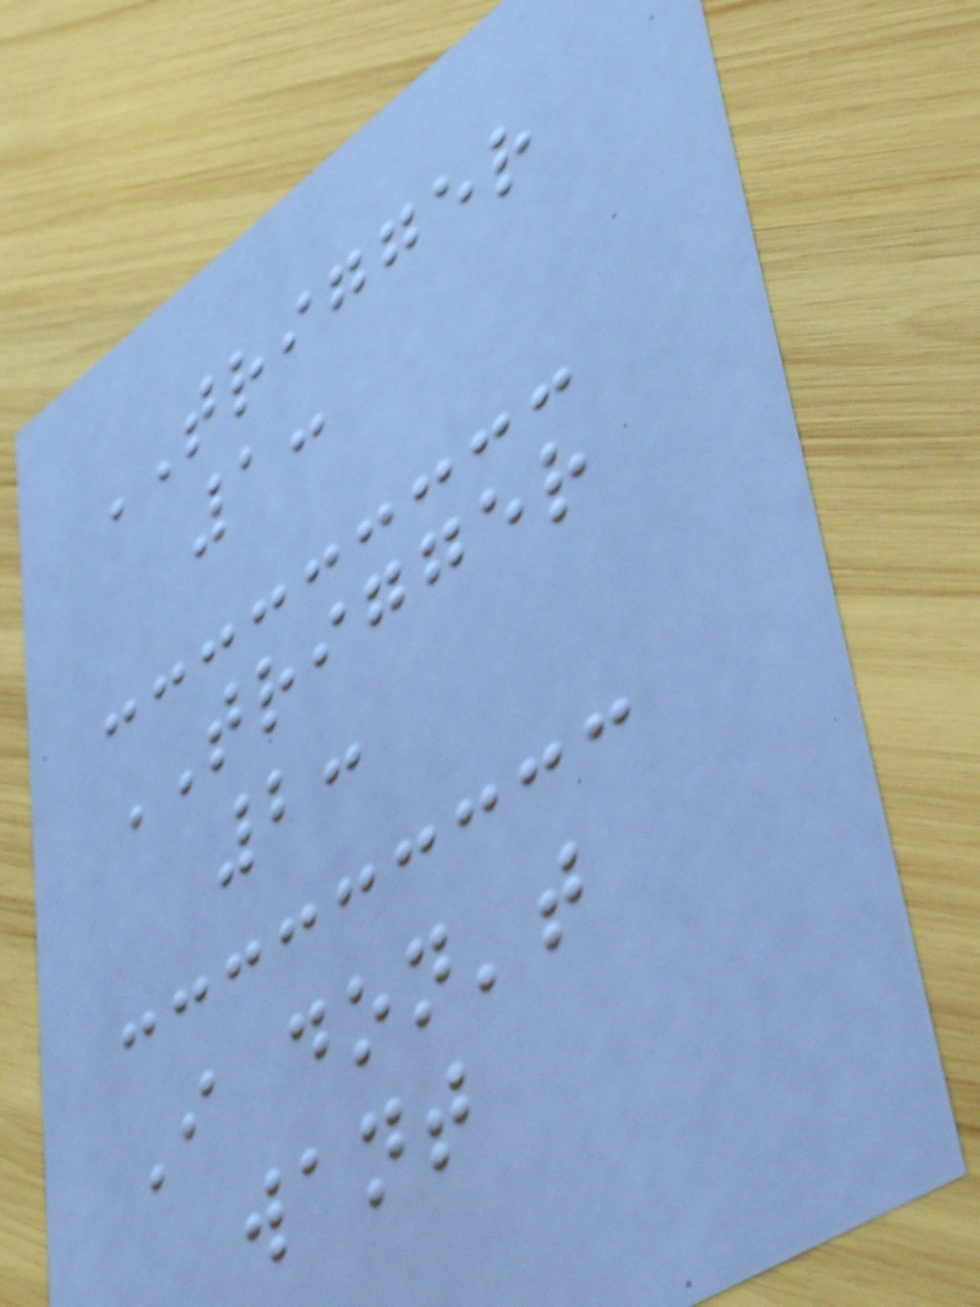TRIGGER
1:
TRIGGER
2:
I don't
want
